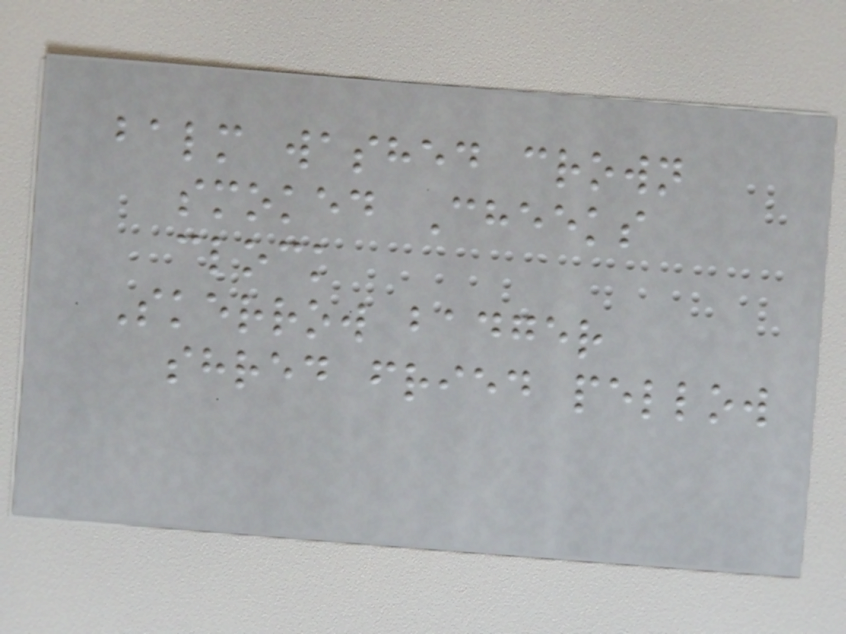balm washed crown
smoked Cheeks
clock
Skerrow badger
shred fried pellow
